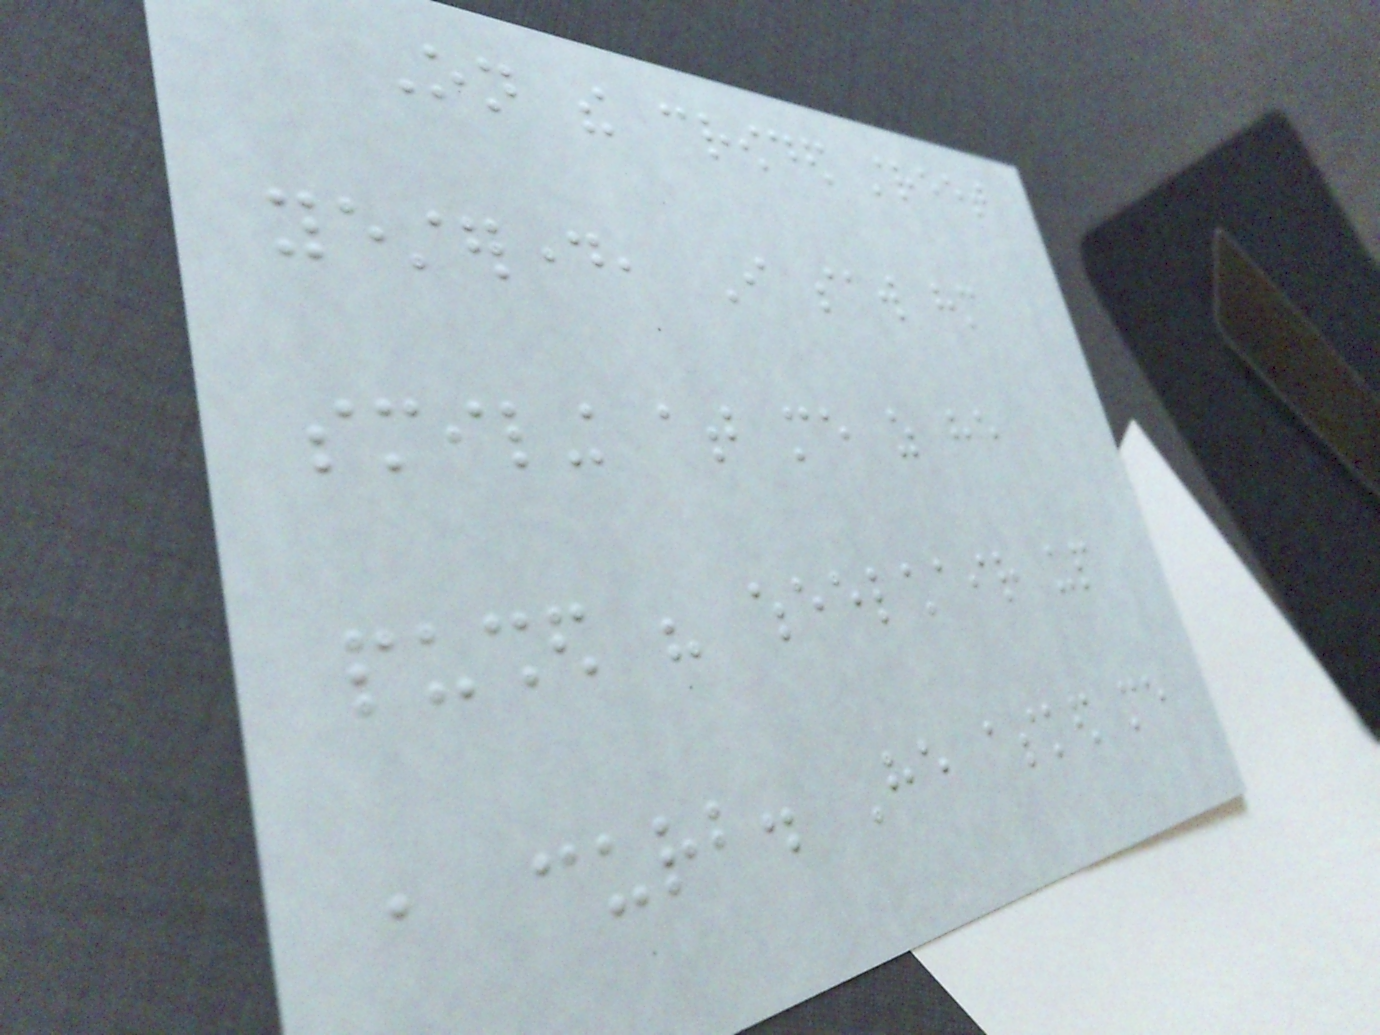On the crowded street
yesterday, I saw him
smiling at me as he
pushed his wheelchair up
a curb. He asked me
